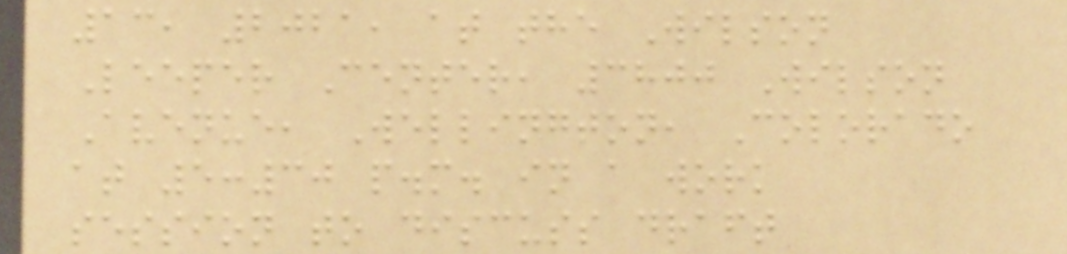13, 2021, at the Wilson
Leeper Center, 3800 Wilson
Avenue, Wellington, Colorado
at 5:30 p.m. in a work
session to discuss draft
